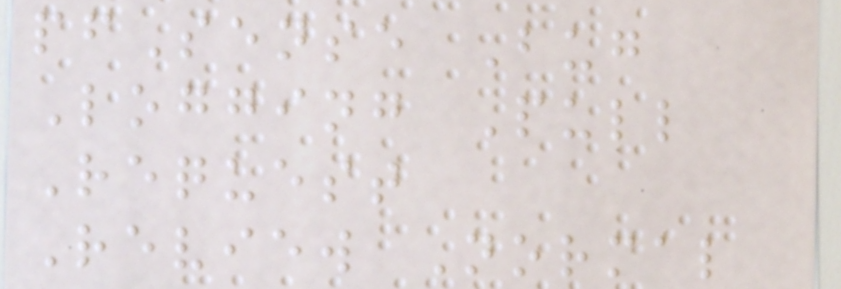pfSense Bug
Logging Pull
Request
Review Normal
